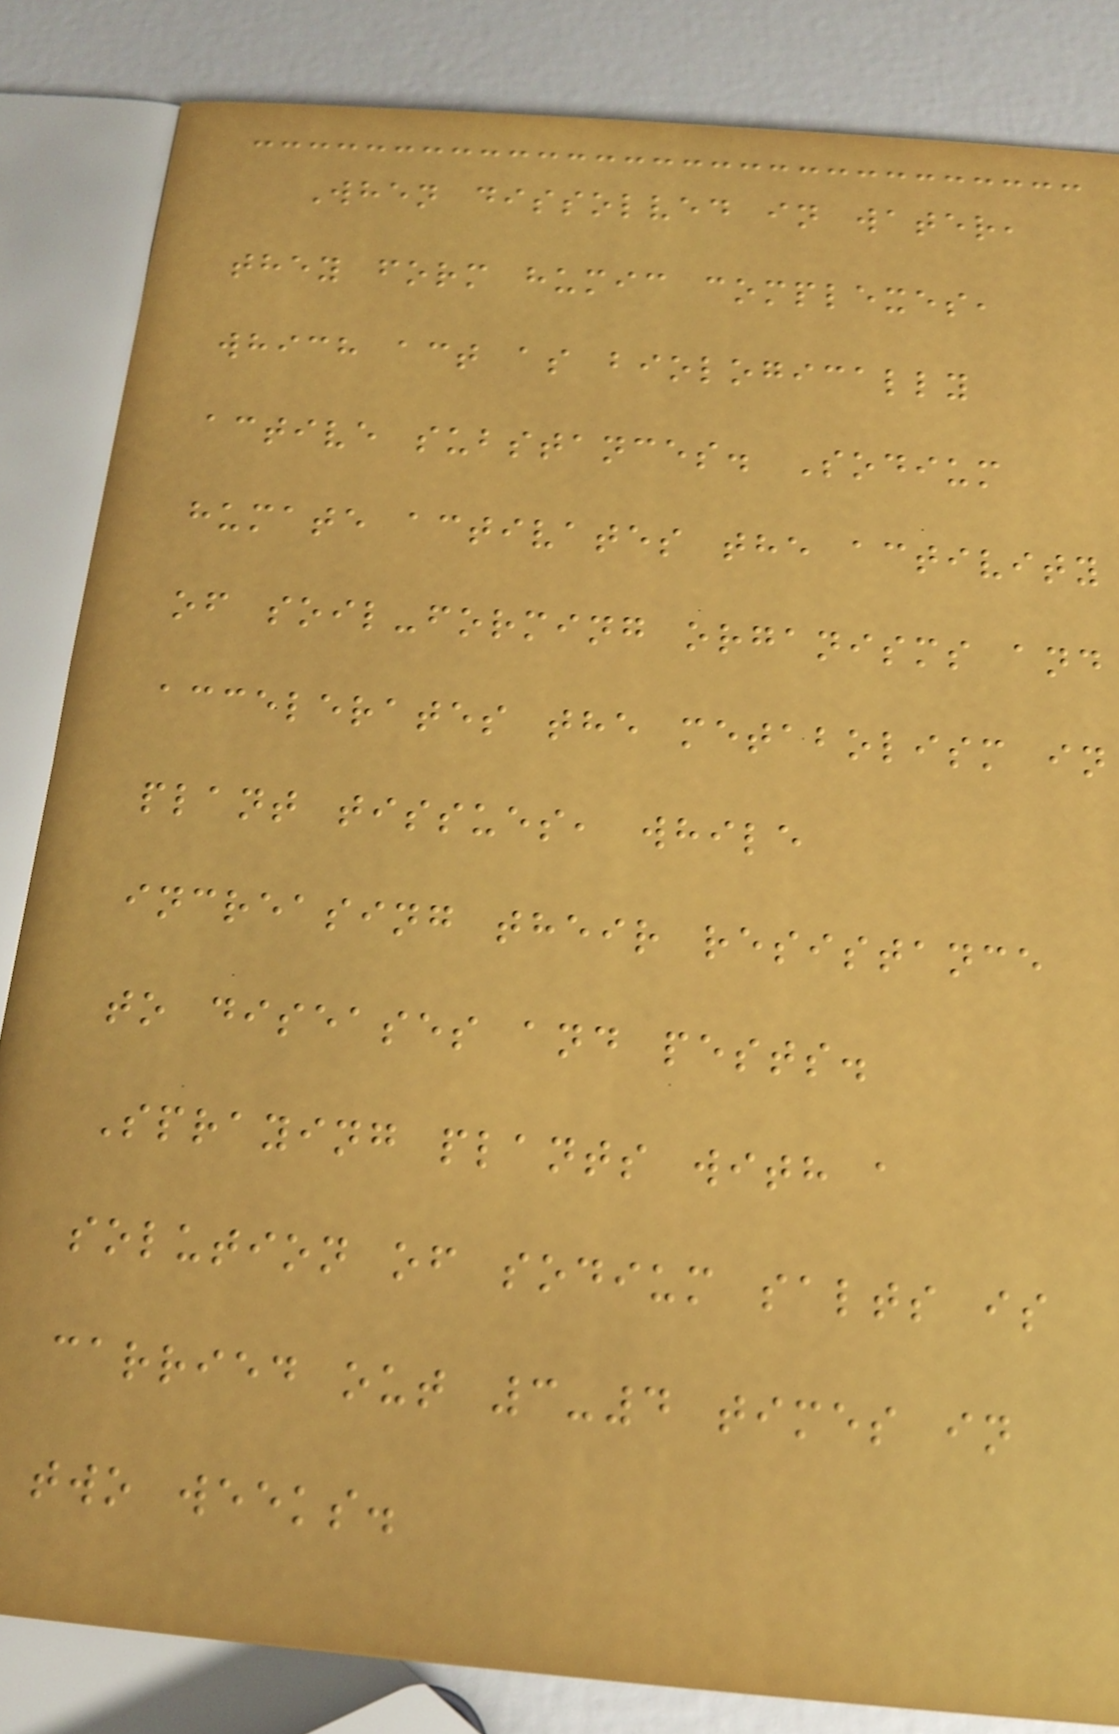When dissolved in water,
they form humic complexes,
which act as biologically
active substances. Sodium
humate activates the activity
of soil-forming organisms and
accelerates the metabolism in
plant tissues, while
increasing their resistance
to diseases and pests.
Spraying plants with a
solution of sodium salts is
carried out 3-4 times in
two weeks.
